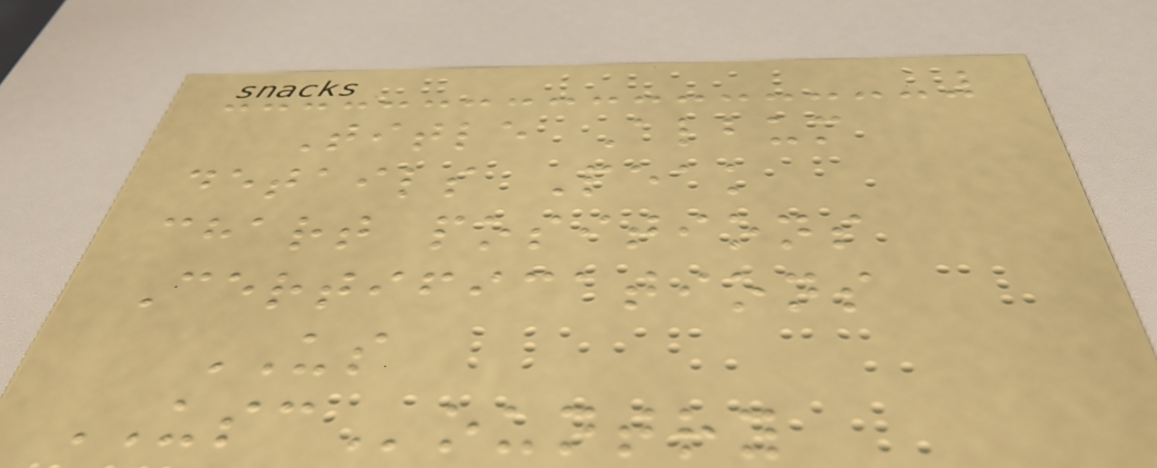Title Album
details Peak
chart positions
Certifications
US
USCountry
